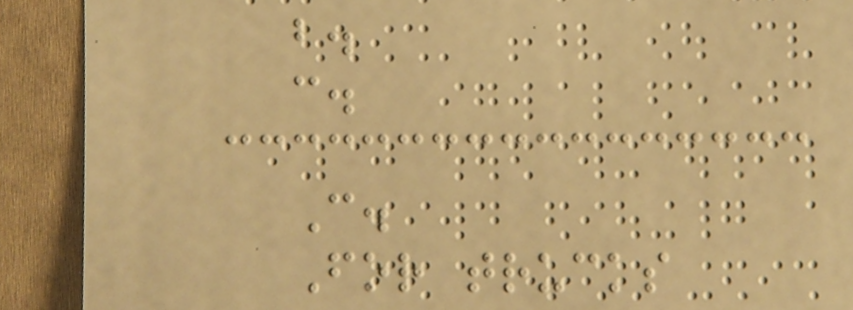b.
c.
C.
For trucks
